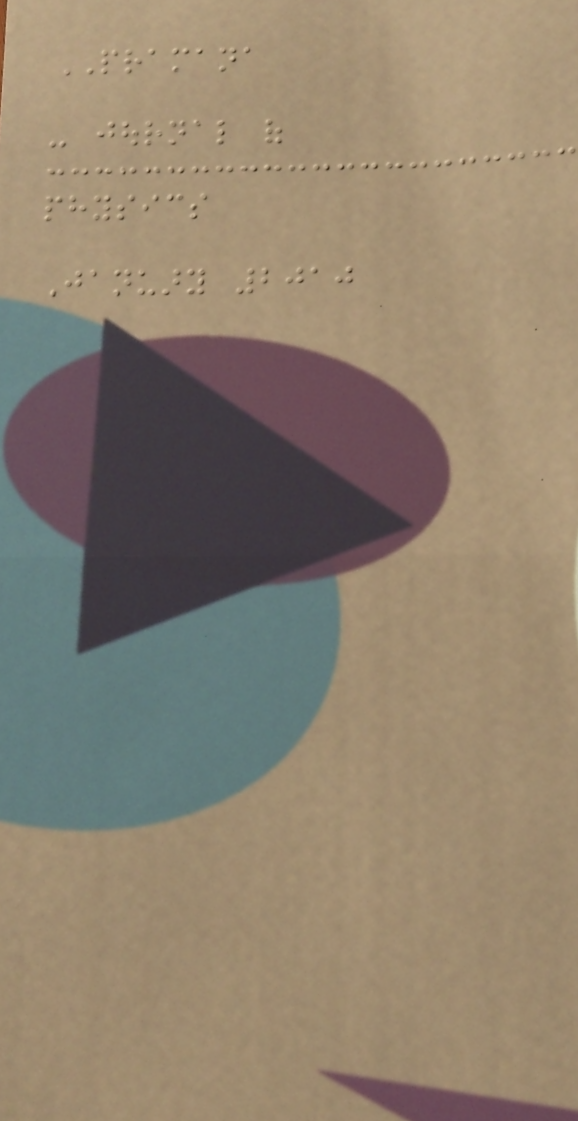PRAMANA
- journal of
physics
January 2010
